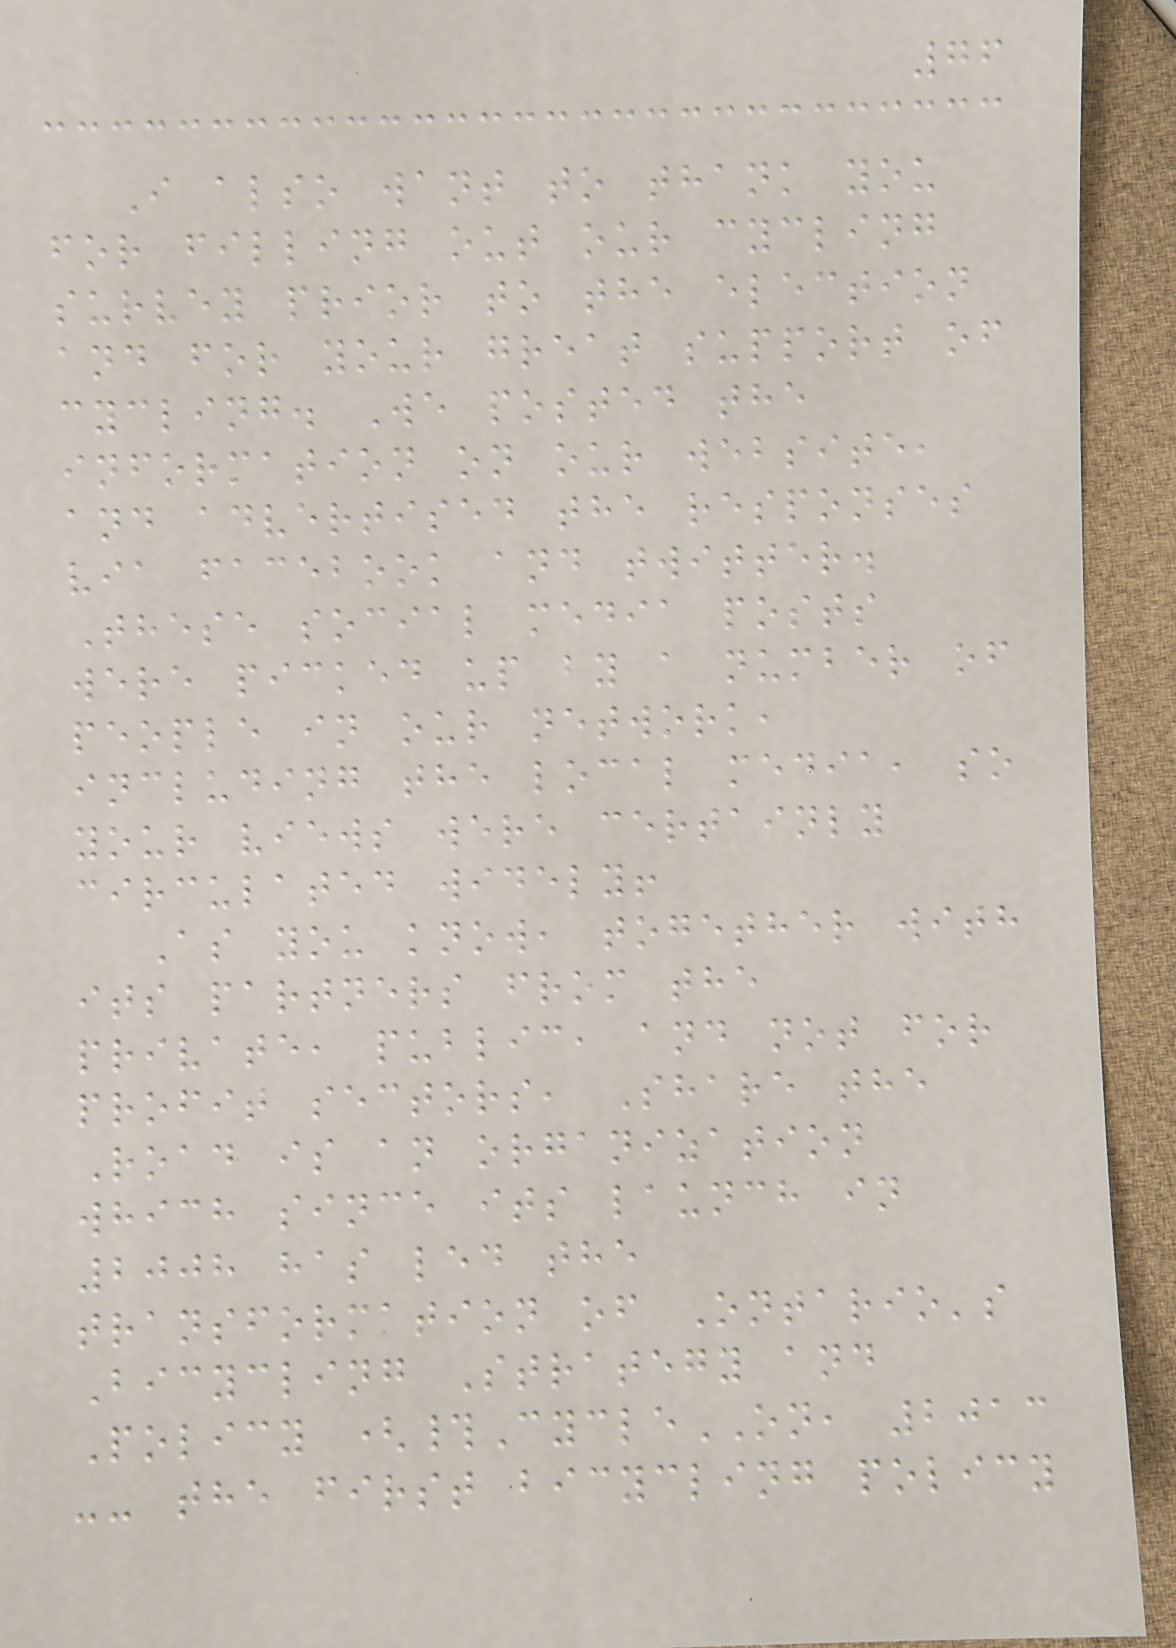76
I also want to thank you
for filling out our cycling
survey prior to the election
and for your great support of
cycling. We posted the
information on our website,
and advertised the responses
via facebook and twitter.
These social media posts
were picked up by a number of
people in our network,
including the local media, so
your views were certainly
circulated widely!
As you know, together with
its partners from the
private, public, and not for
profit sectors, Share the
Road is an organization
which since its launch in
2008 has led the
transformation of Ontario's
Bicycling Strategy and
Policy (#CycleON, 2013
-- the first bicycling policy
